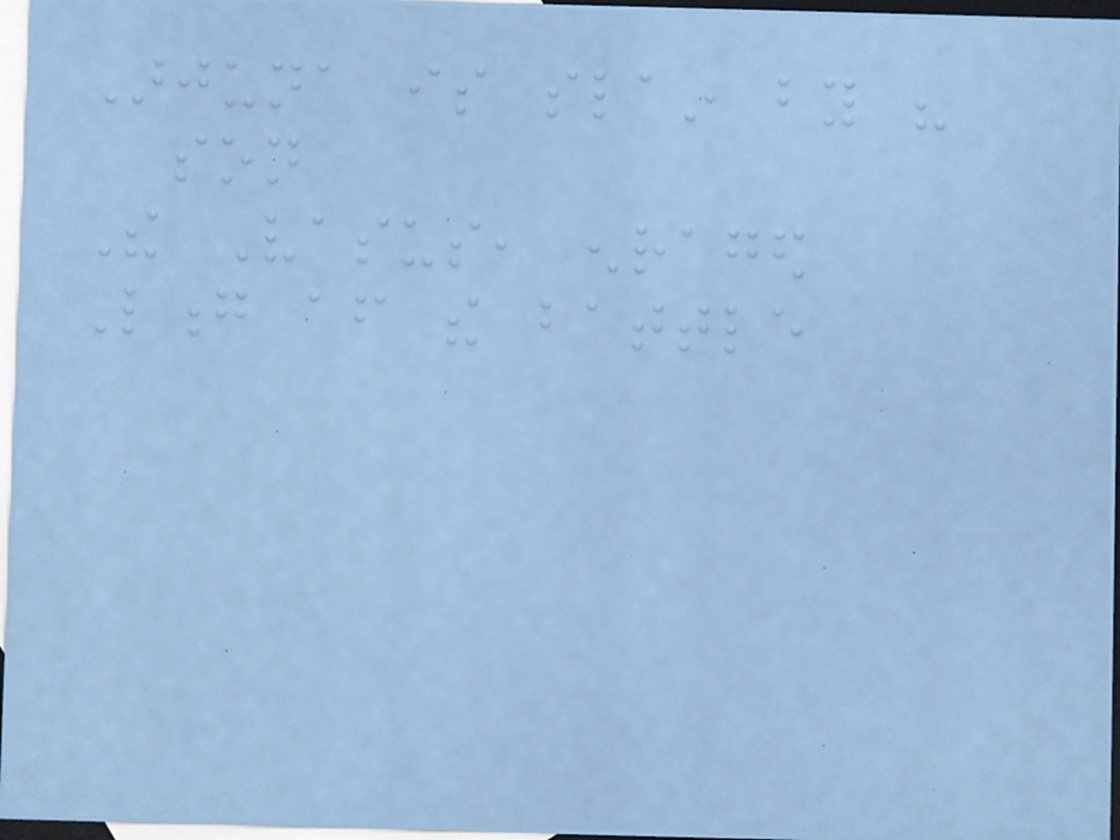Arjuna is slain by his
son
The Vasus, enraged
Long after the battle
